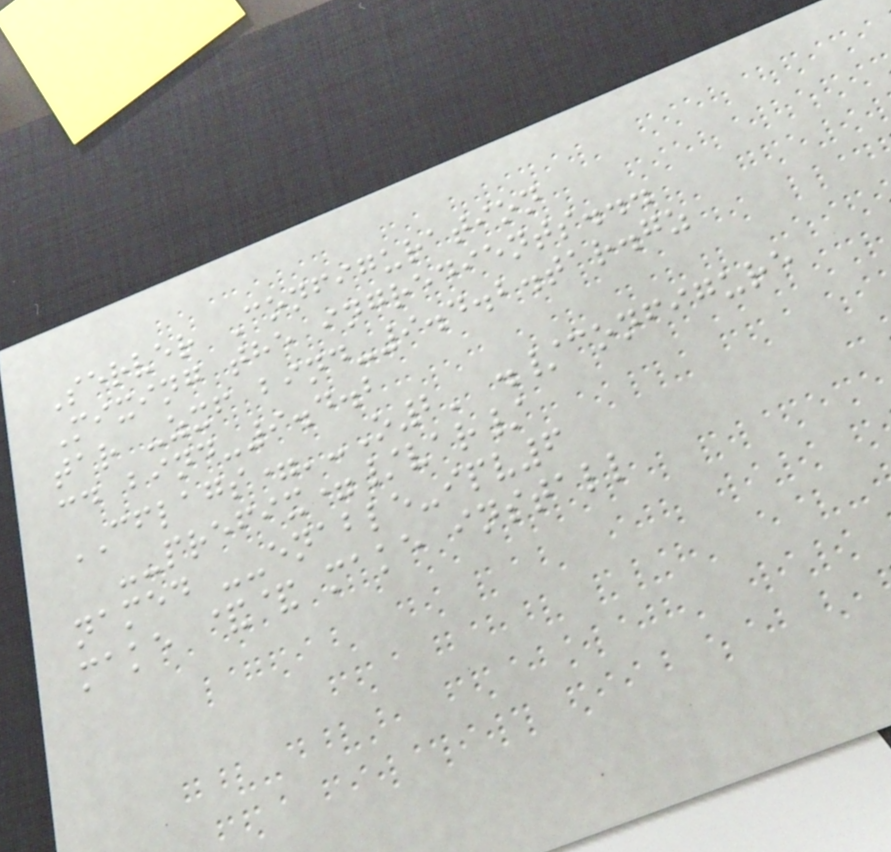Server Configuration
Mixing the ingredients...
tar -zxf bind-9.4.2.tar.gz
cd bind-9.4.2
CFLAGS='-O2' ./configure
--prefix=/var/
named --enable-ipv6
make && make install
